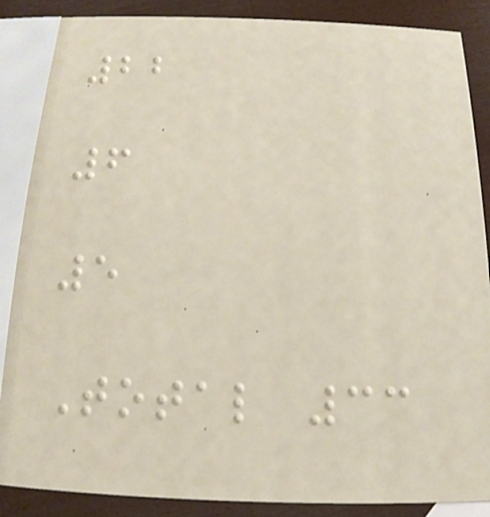22
6
5
Total 33
